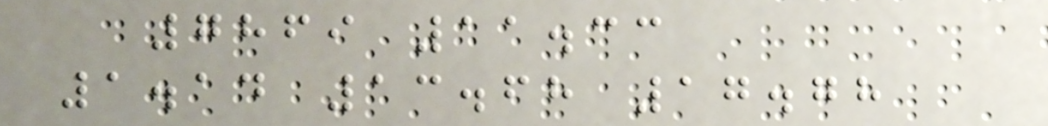7869 11.33
1.14 13.68 17.78
